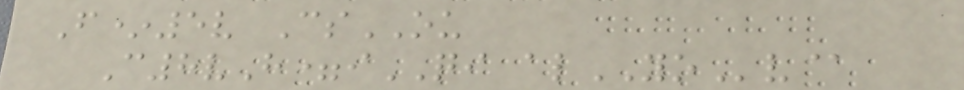F*5v CsOU
C8vH=iQI alYOv@
